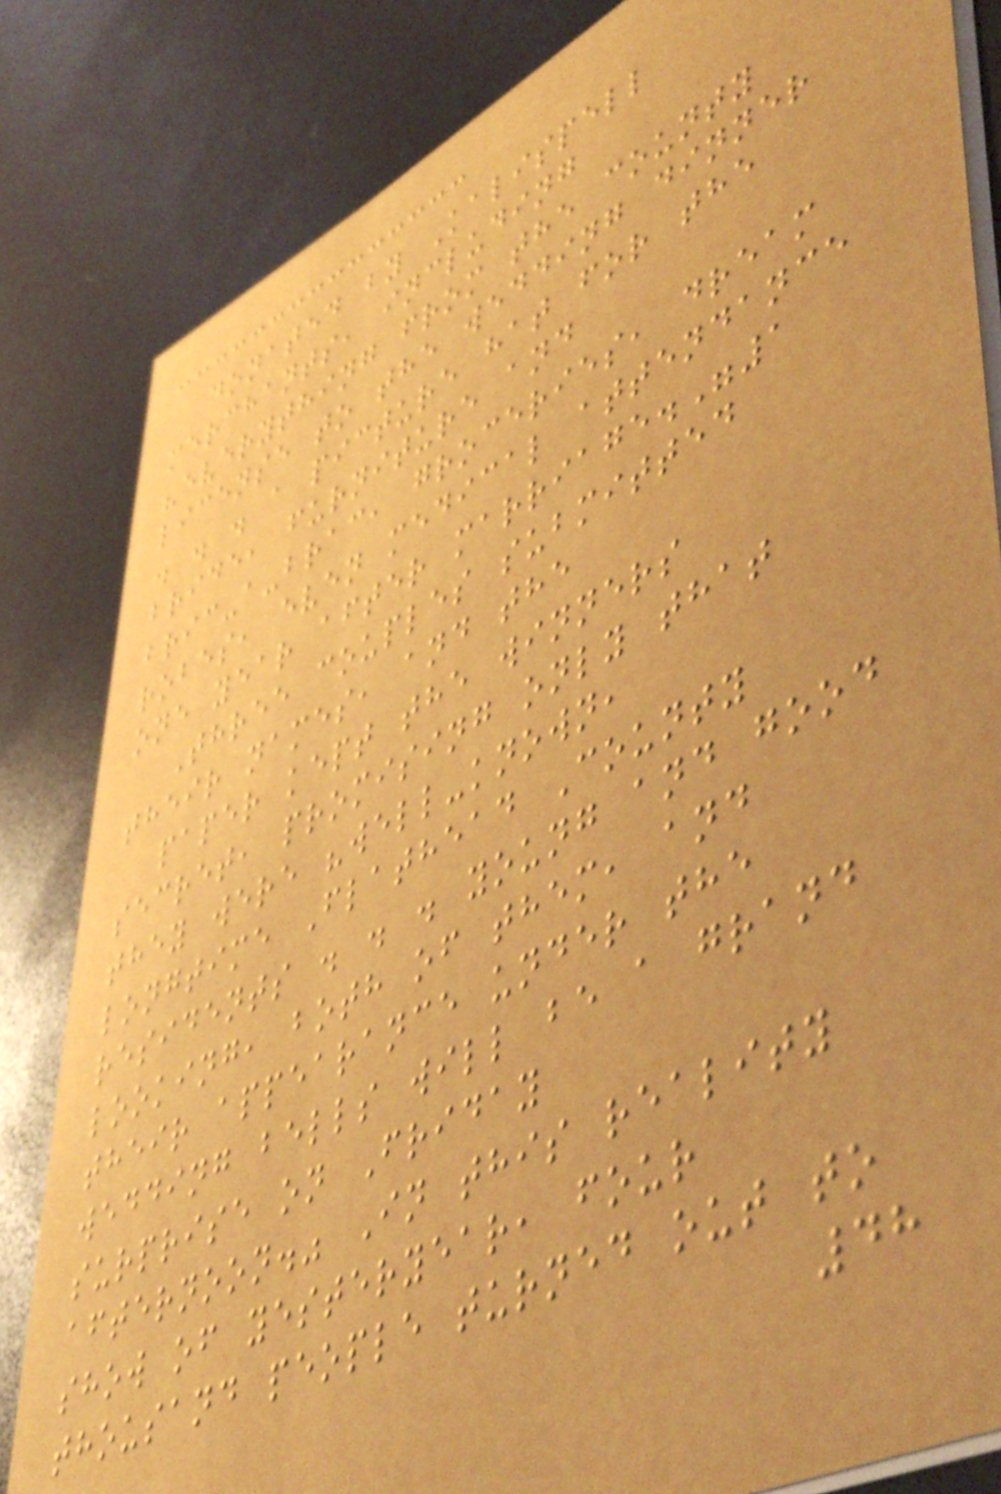donated by Kalispell
merchants, including
"everything from the county
license to the wedding dinner
. . . a picture hat for the
bride, furniture and
bric-a-brac, groceries, dream
robes, even medical attendance
one year after marriage."1
Three couples submitted
their names, and the
paper kept the winners
secret, promising only that
they were "well-known,
longtime Flathead County
residents . . . young and good
looking, both of them, and
their appearance under the
wedding bells will be a grand
surprise on Friday
afternoon." In this reality
show of yesteryear, four
thousand people turned out to
48
